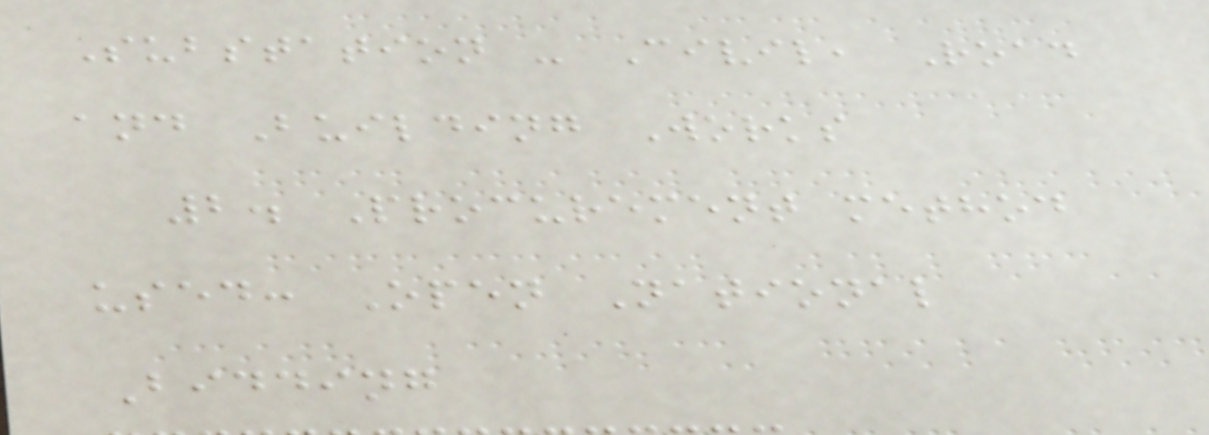Substation - Civil, Road
and Building Works
2. Procurement method
used: Open National
Bidding
